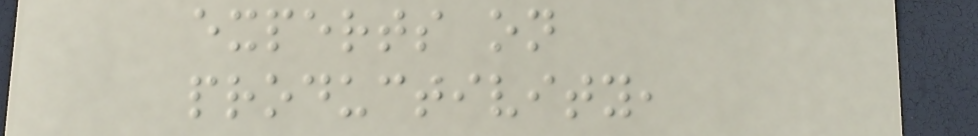experts on
productivity,
